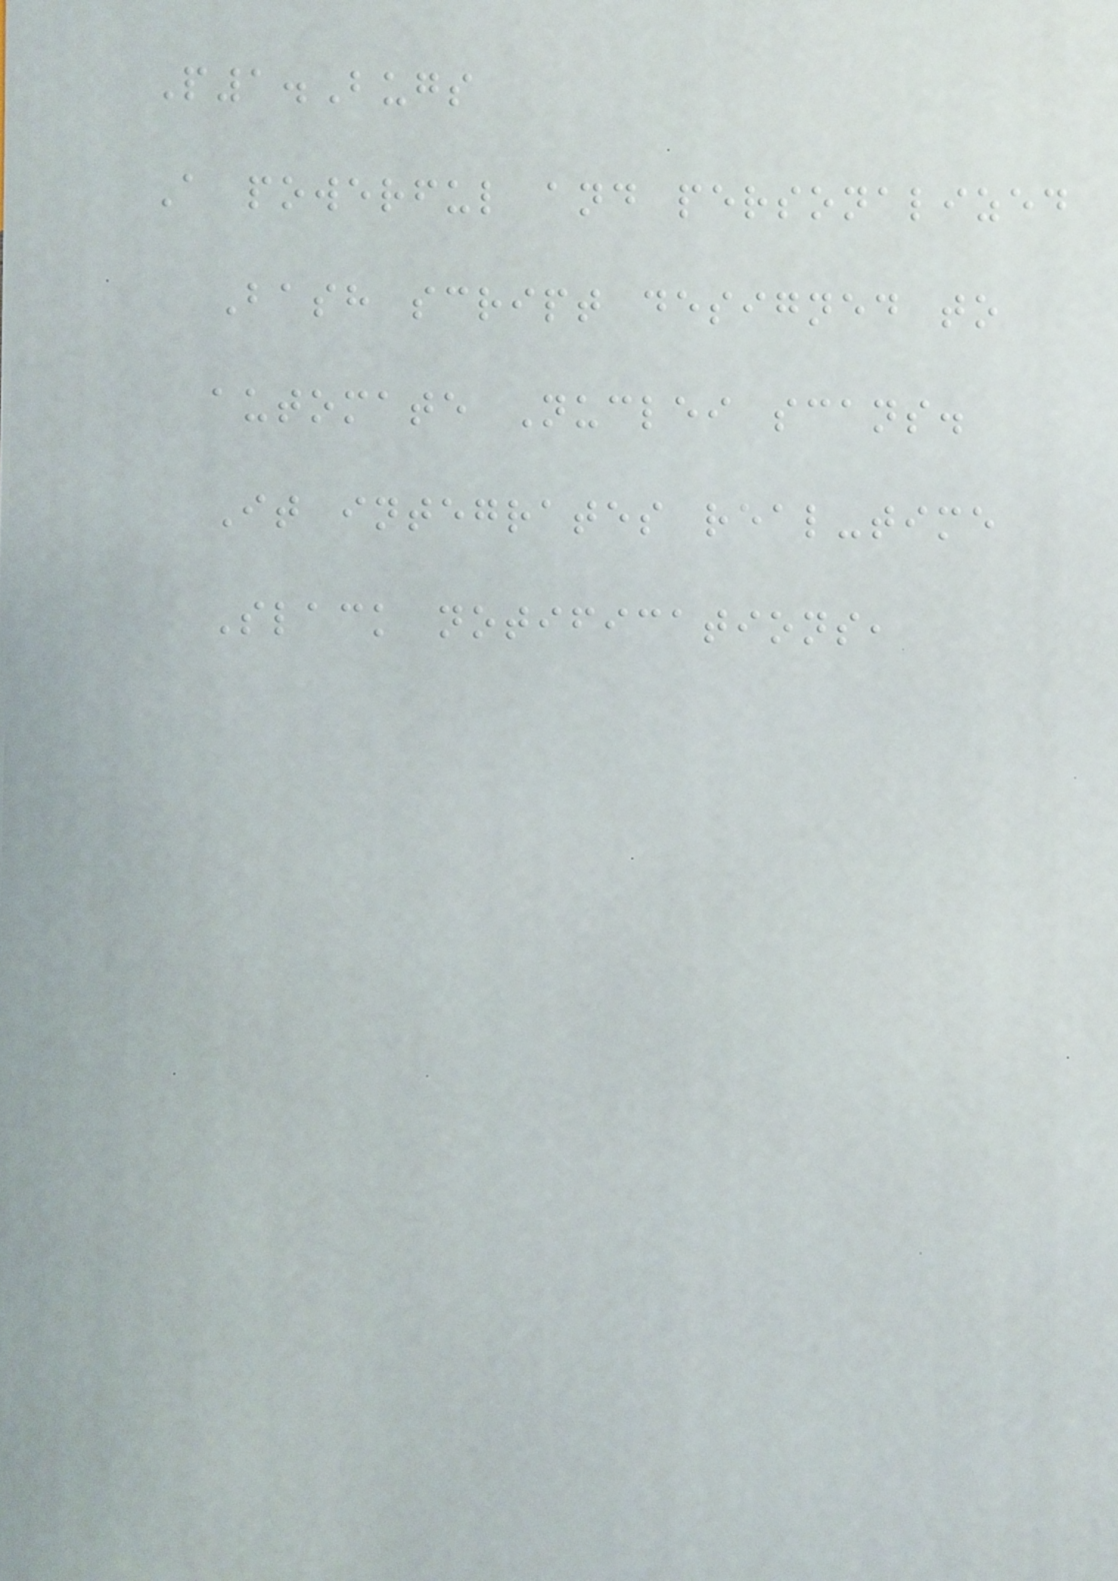P1.Bugs
A powerful and personalized
Bash script designed to
automate Nuclei scans.
It integrates real-time
Slack notifications,
